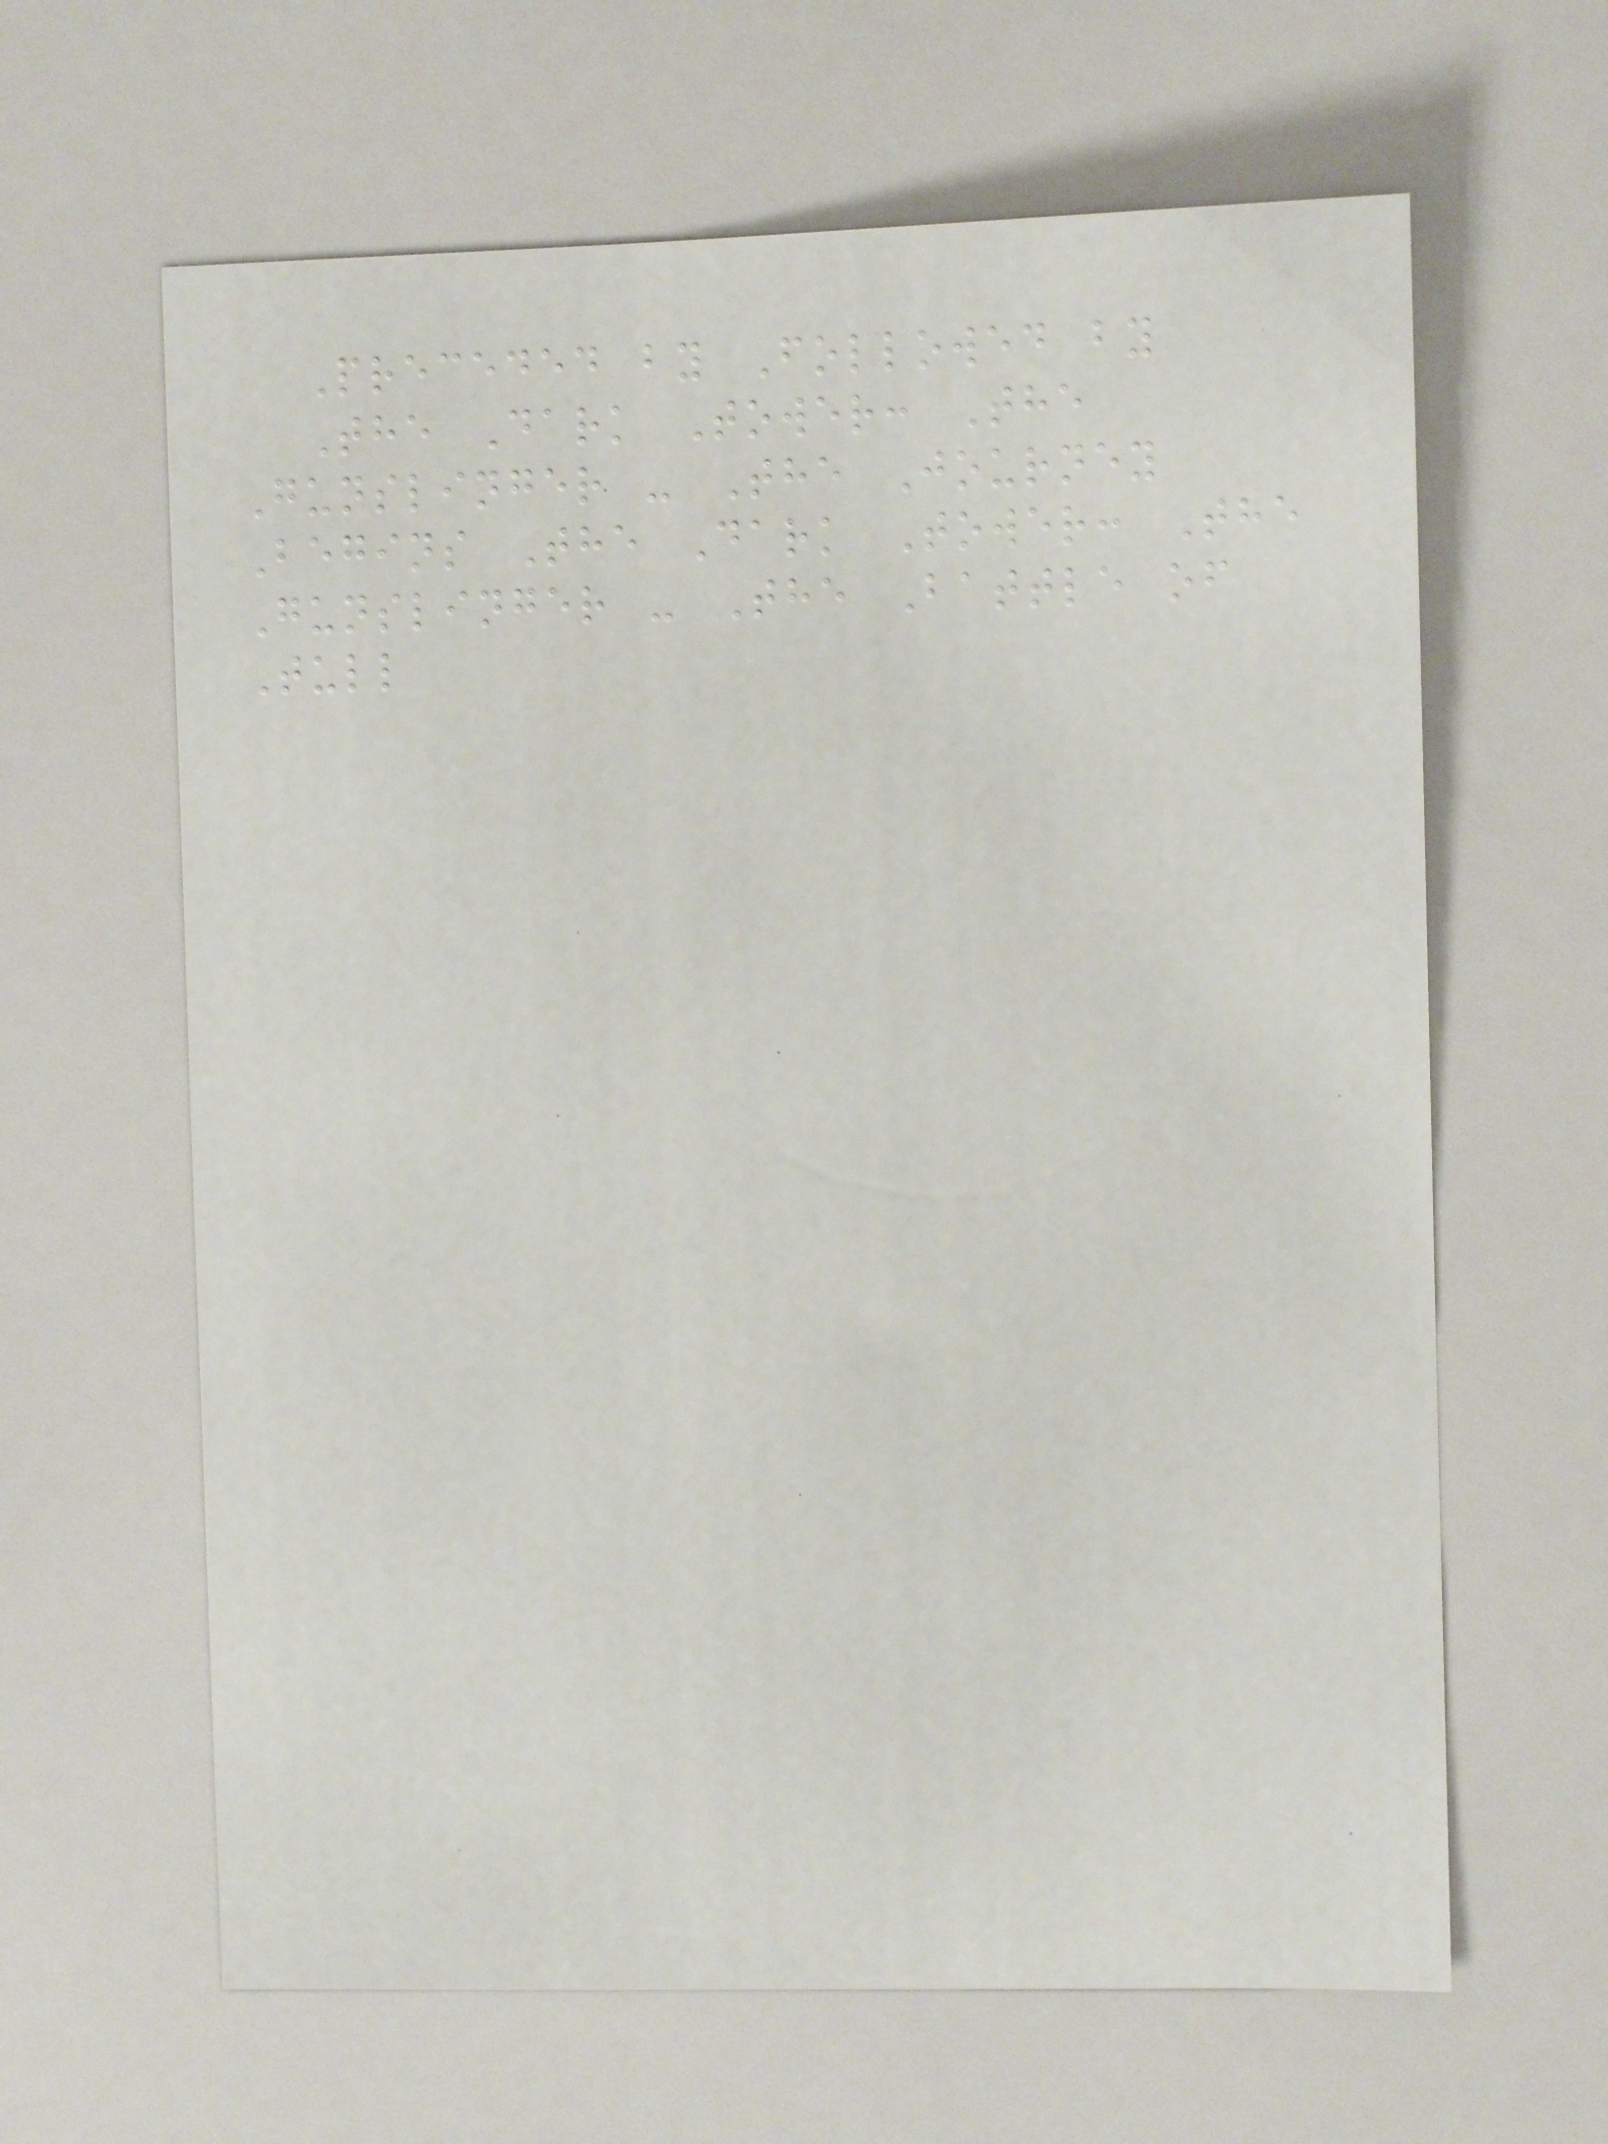Preceded by Followed by
The Dark Tower: The
Gunslinger - The Journey
Begins The Dark Tower: The
Gunslinger - The Battle of
Tull
